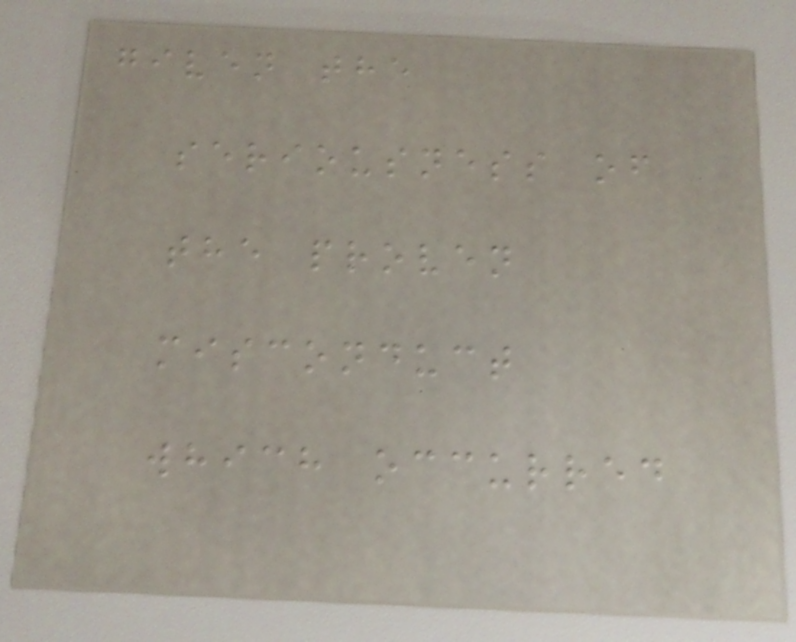given the
seriousness of
the proven
misconduct
which occurred
